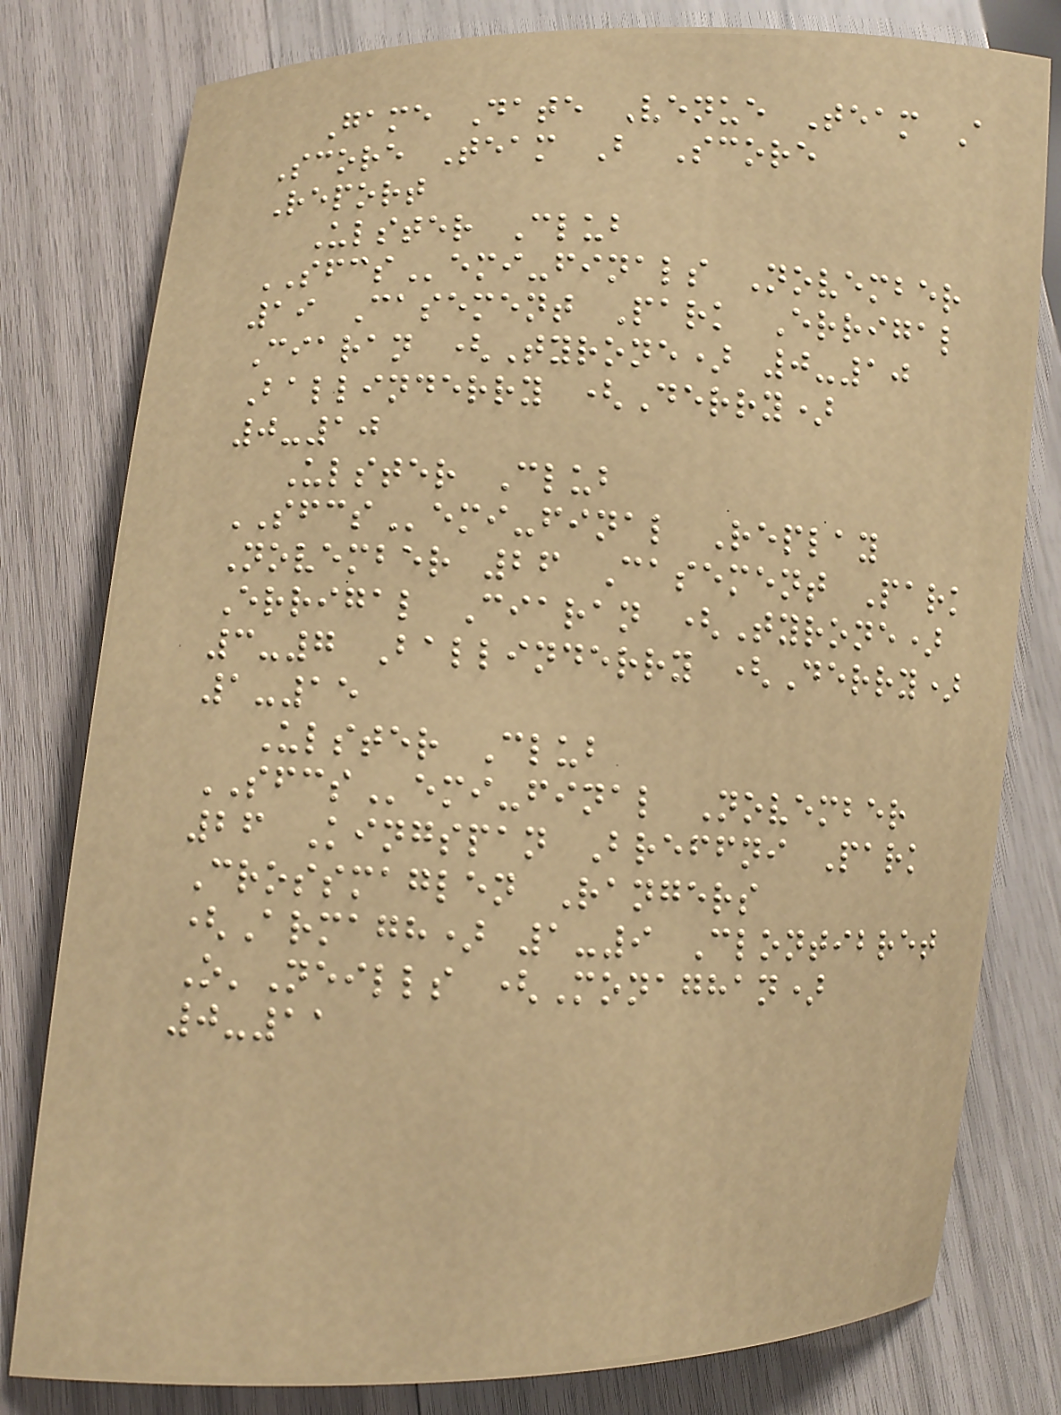Game Date Venue Team A
Score Team B Score
Report
Ulster Club
SFCSemi-finals November
19 Casement Park Errigal
Ciaran (Tyrone) 0-10
Ballinderry (Derry)
0-10
Ulster Club
SFCSemi-final Replay
November 26 Casement Park
Errigal Ciaran (Tyrone)
3-7 Ballinderry (Derry)
1-15
Ulster Club
SFCSemi-final November
26 Kingspan Breffni Park
Crossmaglen Rangers
(Armagh) 1-9 Clontibret
O'Neills (Monaghan)
0-11
